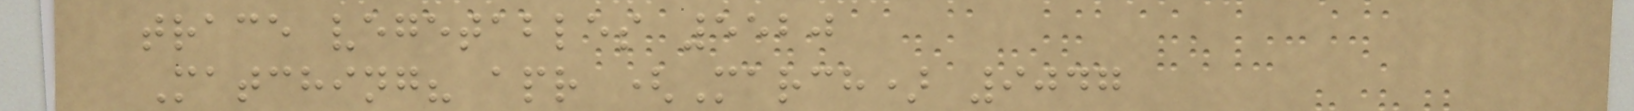trace vegetables 5520
Matching? apr (March) 9047
